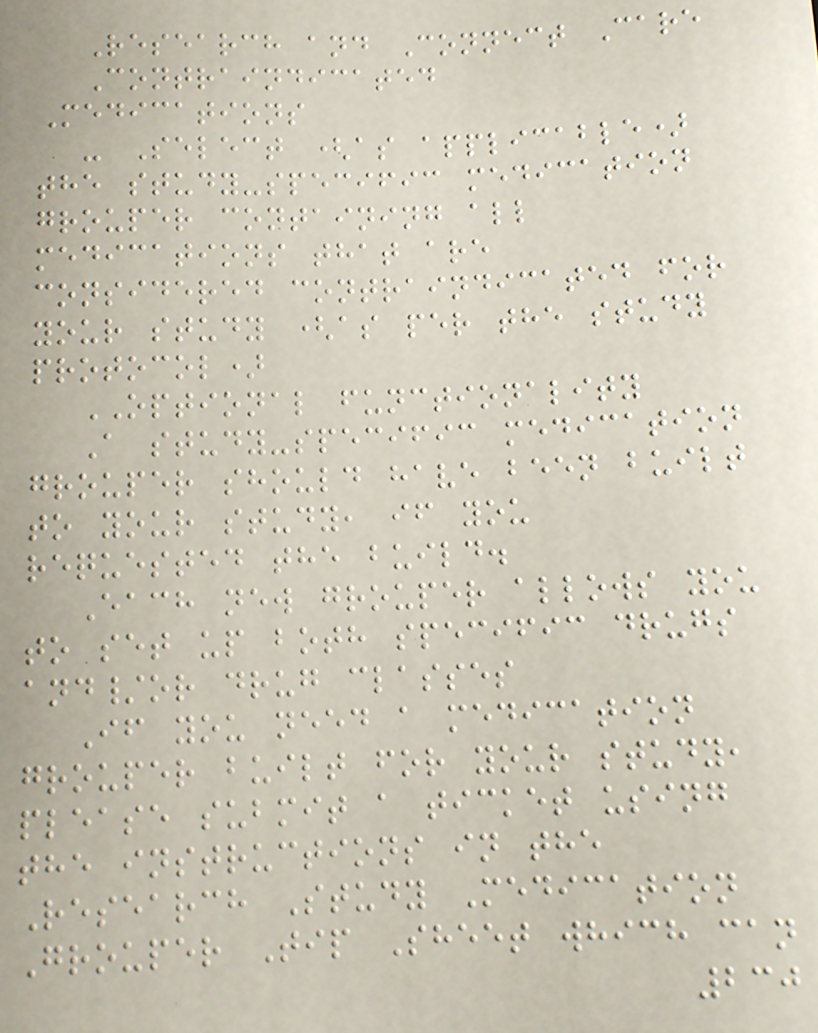Research and Connect Care
Contraindicated
Medications
- Select (as applicable)
the study-specific medication
grouper containing all
medications that are
considered contraindicated for
your study (as per the study
protocol)
OPTIONAL functionality
A study-specific medication
grouper should have been built
to your study, if you
requested the build.
Each new grouper allows you
to set up both specific drugs
and/or drug classes
If you need a medication
grouper built for your study,
please submit a ticket using
the instructions in the
Research Study Medication
Grouper Tip Sheet which can
230
